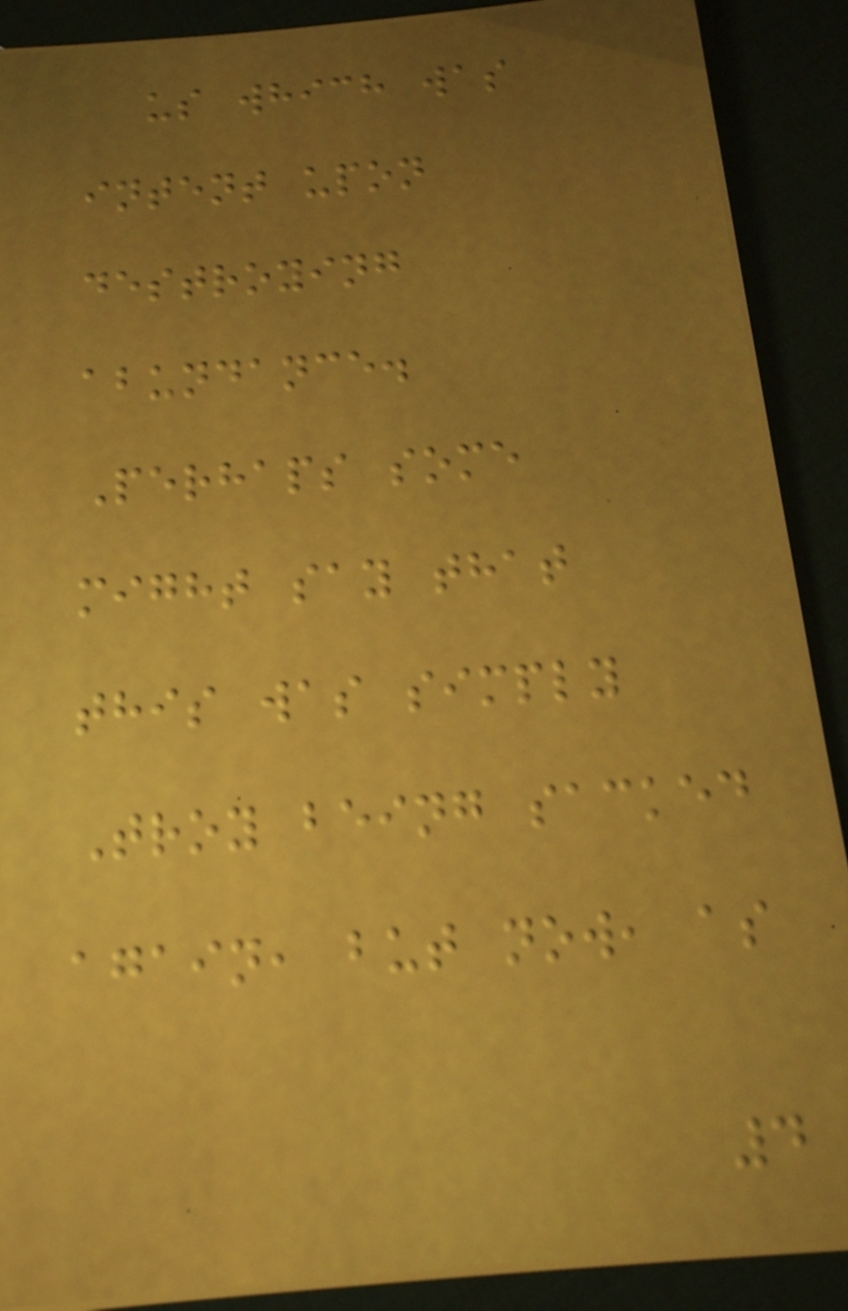us which was
intent upon
destroying
abundance.
Perhaps some
might say that
this was simply
Troy being sacked
again, but now, as
4
